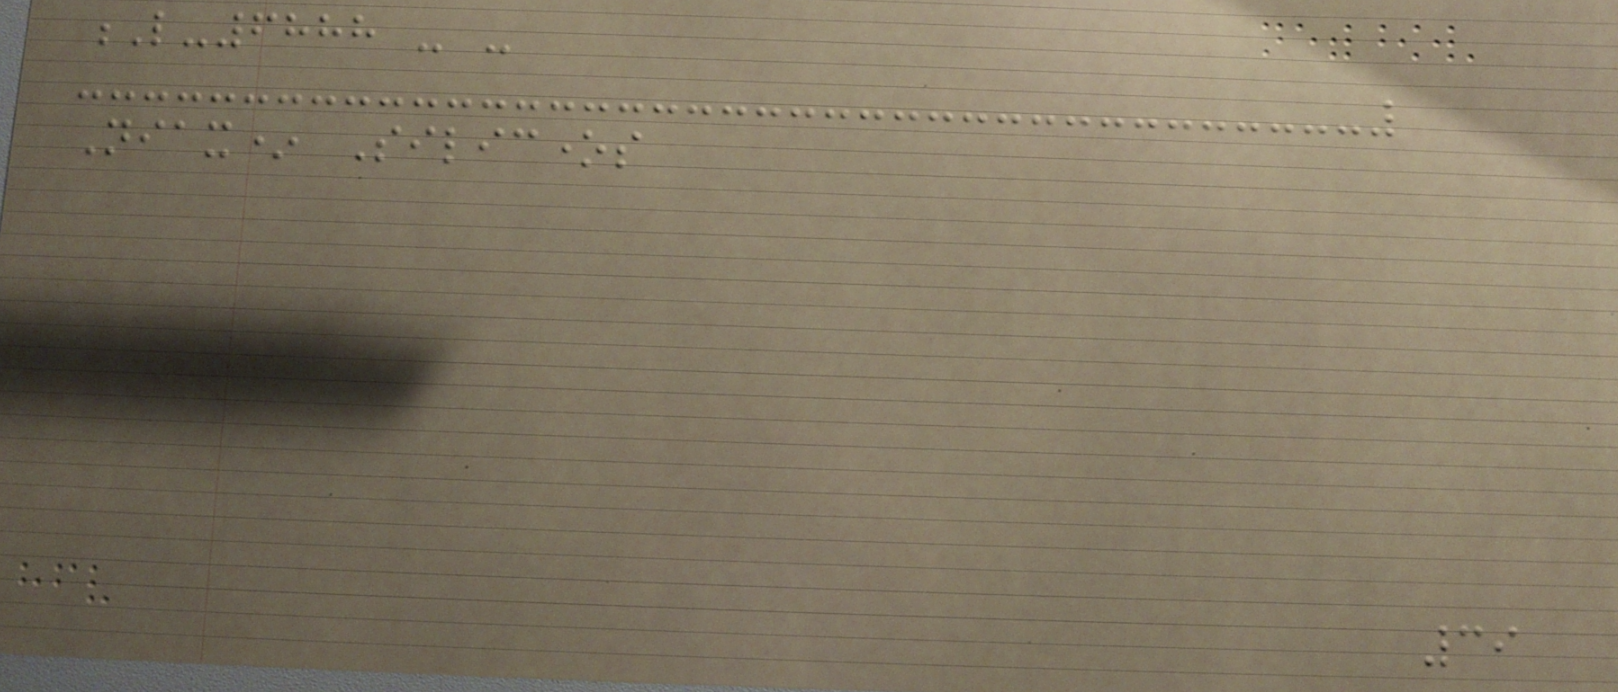L-6888 - -
Niax* Silicones
39
